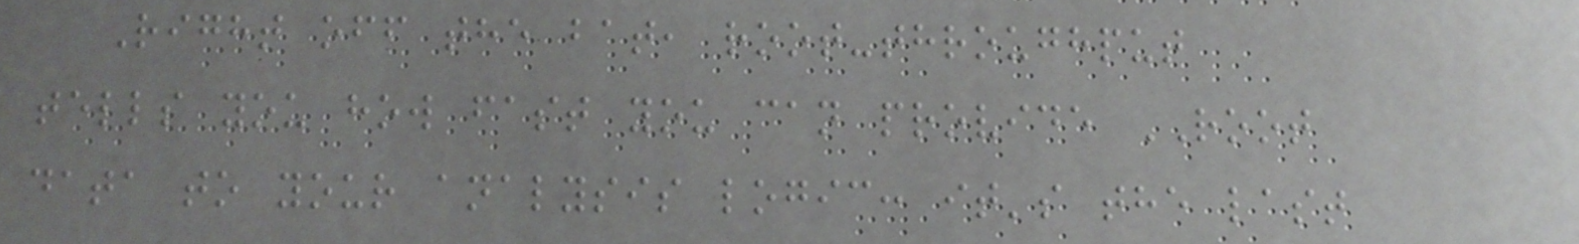Right off the bat, root-throughput
tells you how fast you can provide ROOT
data to your analysis logic: it's the last
